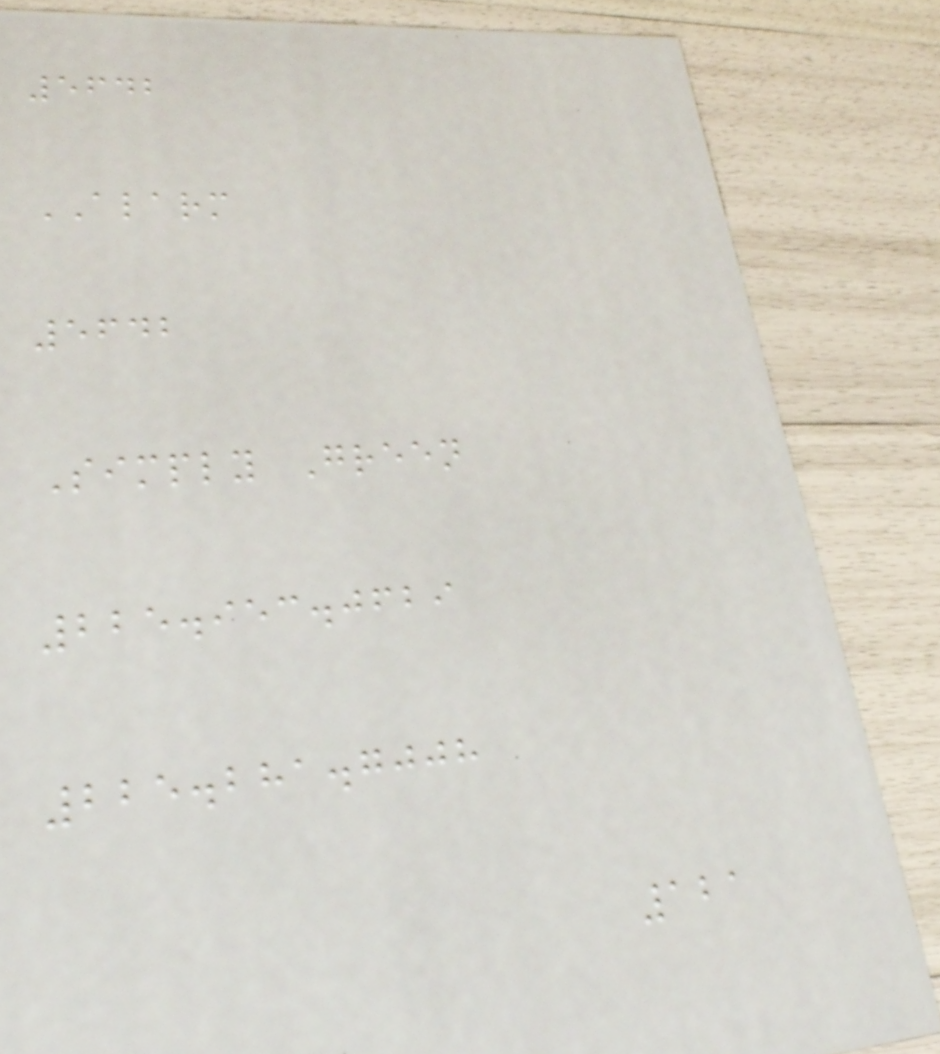5642
ALARM
5642
Simply Green
225.953.0629
225.281.7008
121
